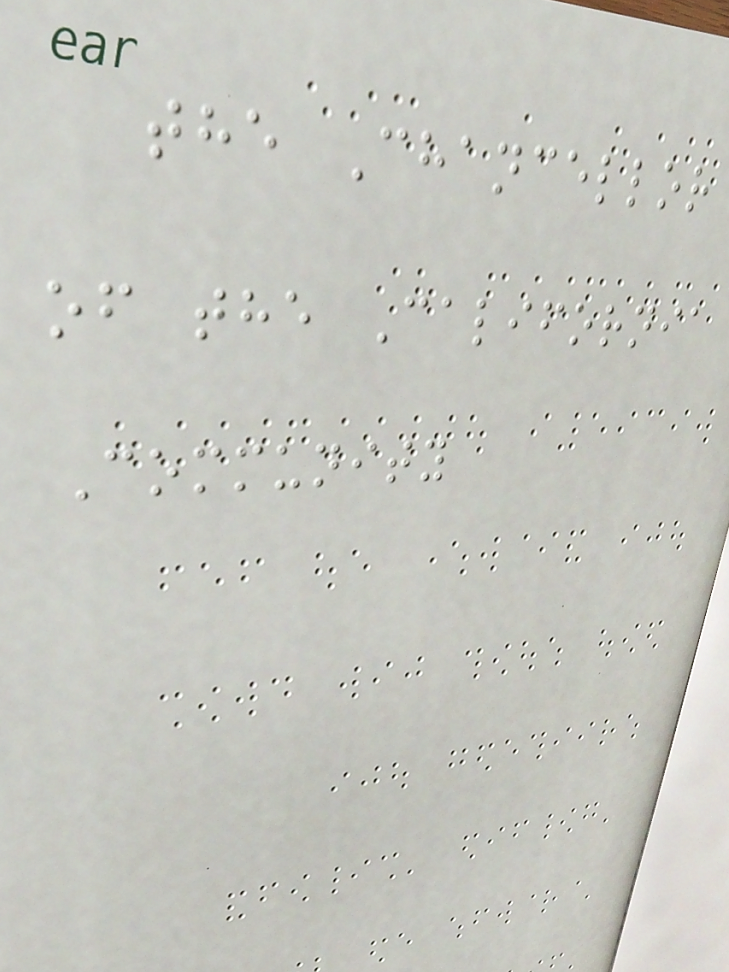the Chancellor
of the California
Community
